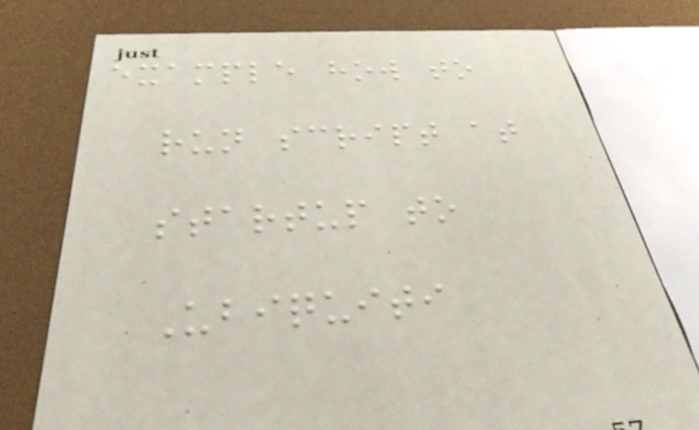example how to
run script at
startup to
Ubiquiti
